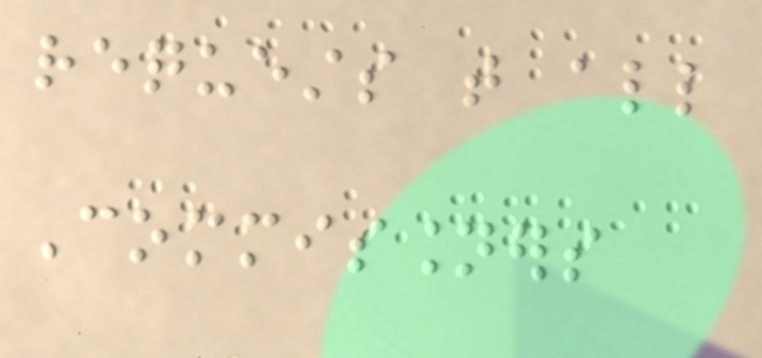requests that all
Commissioners
